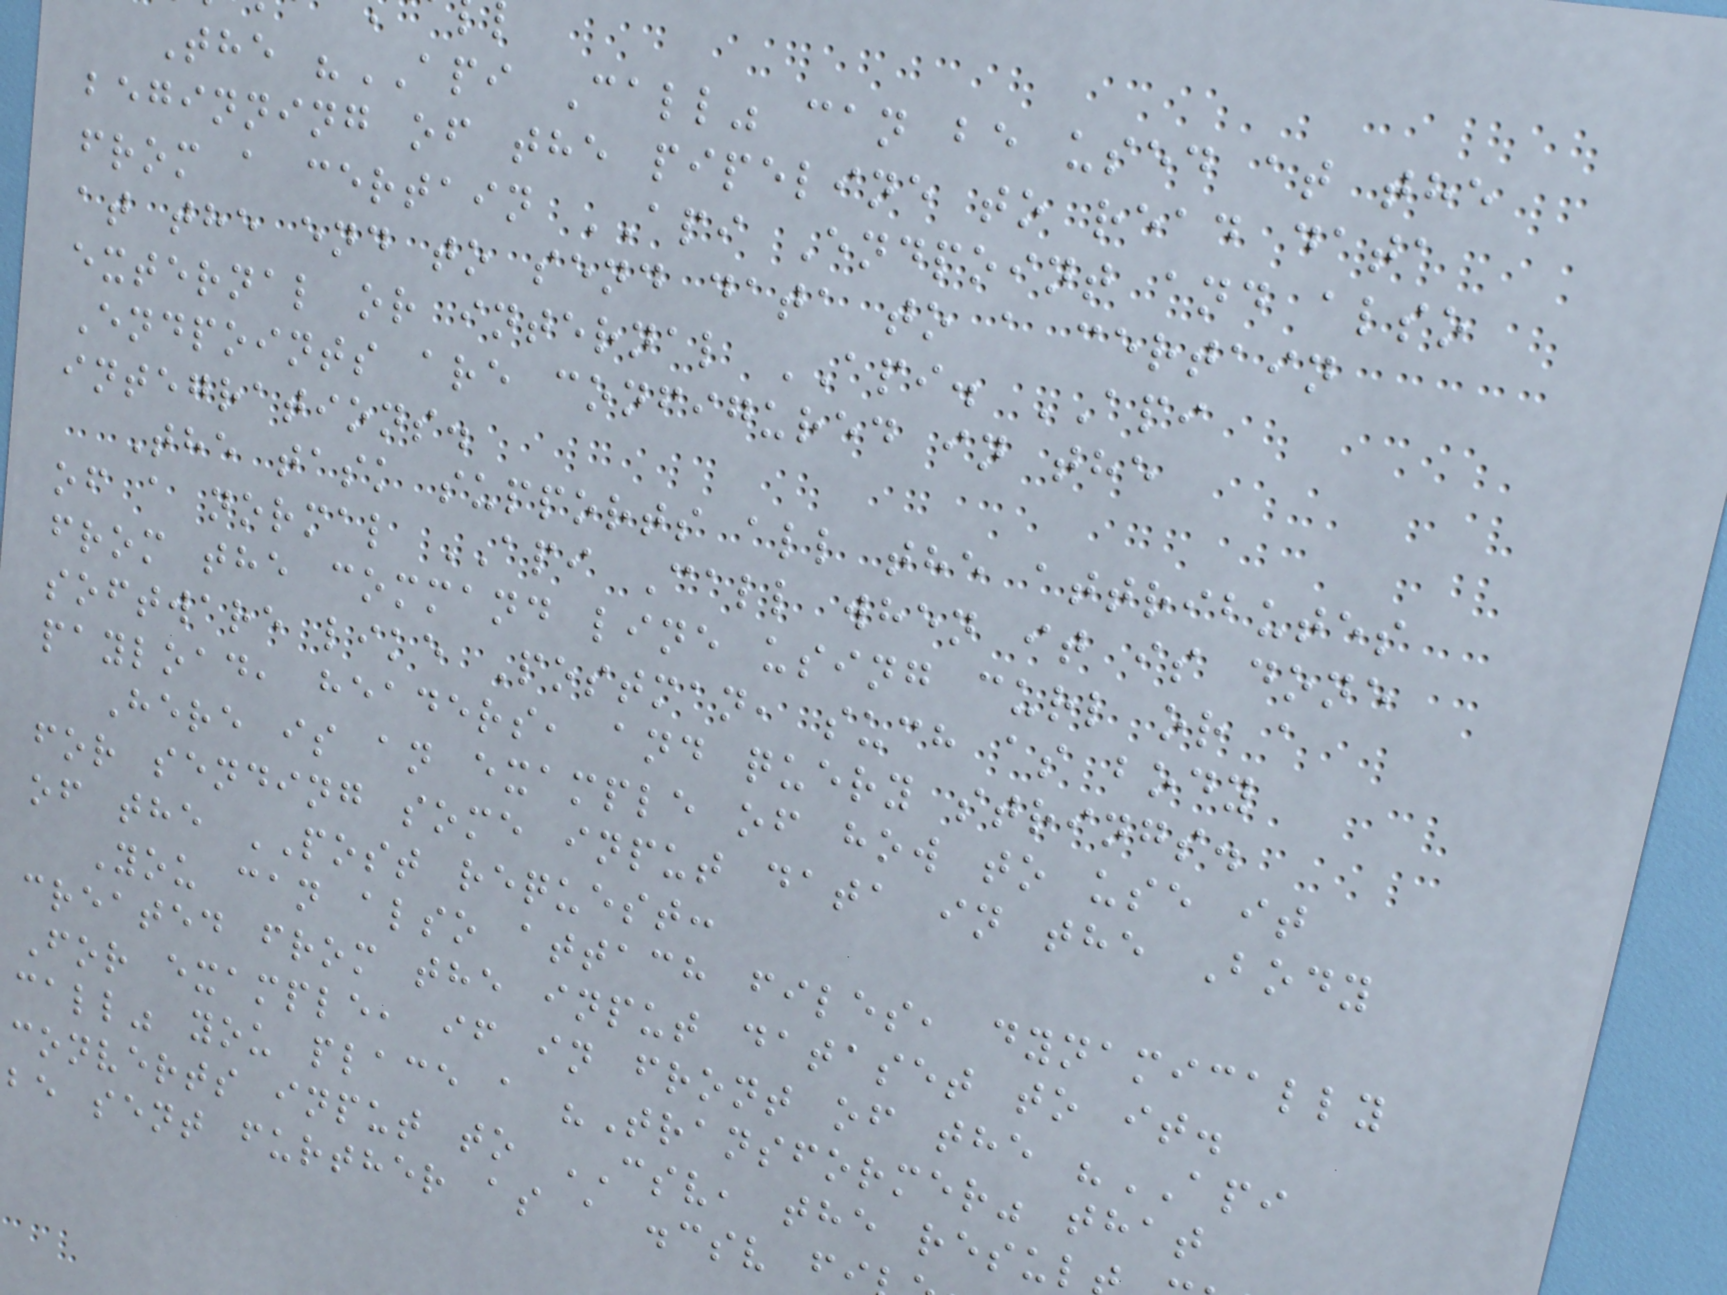The "API Call" can be used at the
beginning of the pipeline to read data
from a certain API Endpoint and also
at the end to send data to a certain
external or internal API. API
Endpoints are configured in the
integrations.
The task supports all the attributes
of a normal API Call when it is done
from the command line using curl or a
software like Postman, such as body
payload, headers, and query strings.
Here is an example of how to use it
for sending some input data in the Body
of the POST request:
You can also attach files, dynamically
created from the input dataset to it.
For example, if in front of the "API
call" you place a "Transformer" that
converts input to CSV, the resul
be sent further as a .csv f
